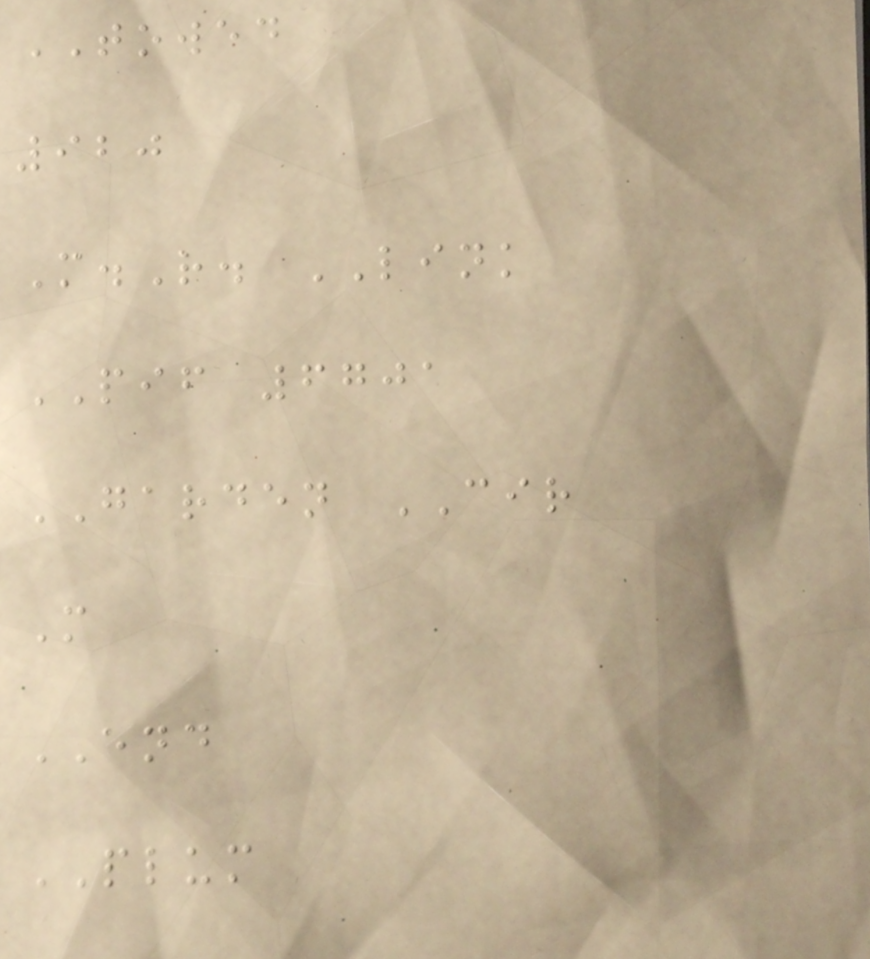TOWED
920
M.R. LINK
PIF 6701
GARDEN CIR
M
END
PLUM
